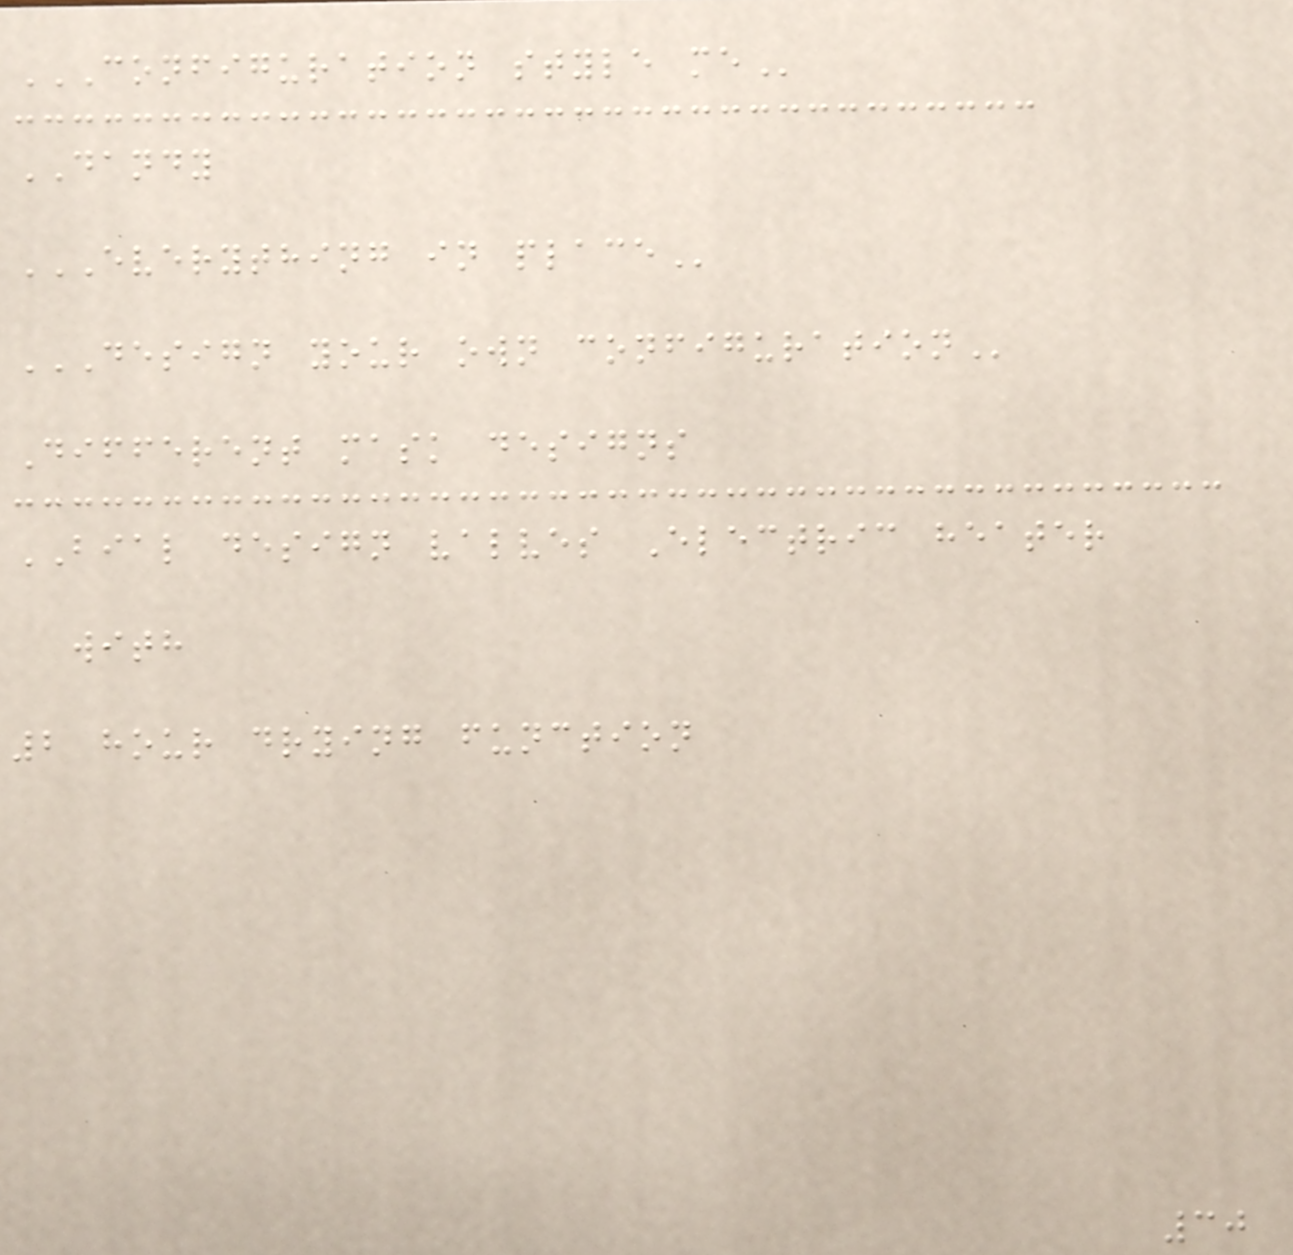CONFIGURATION STYLE ME
DANDY
EVERYTHING IN PLACE
DESIGN YOUR OWN CONFIGURATION
Different mask designs
BIAL design valves Electric heater
with
2 hour drying function
30
